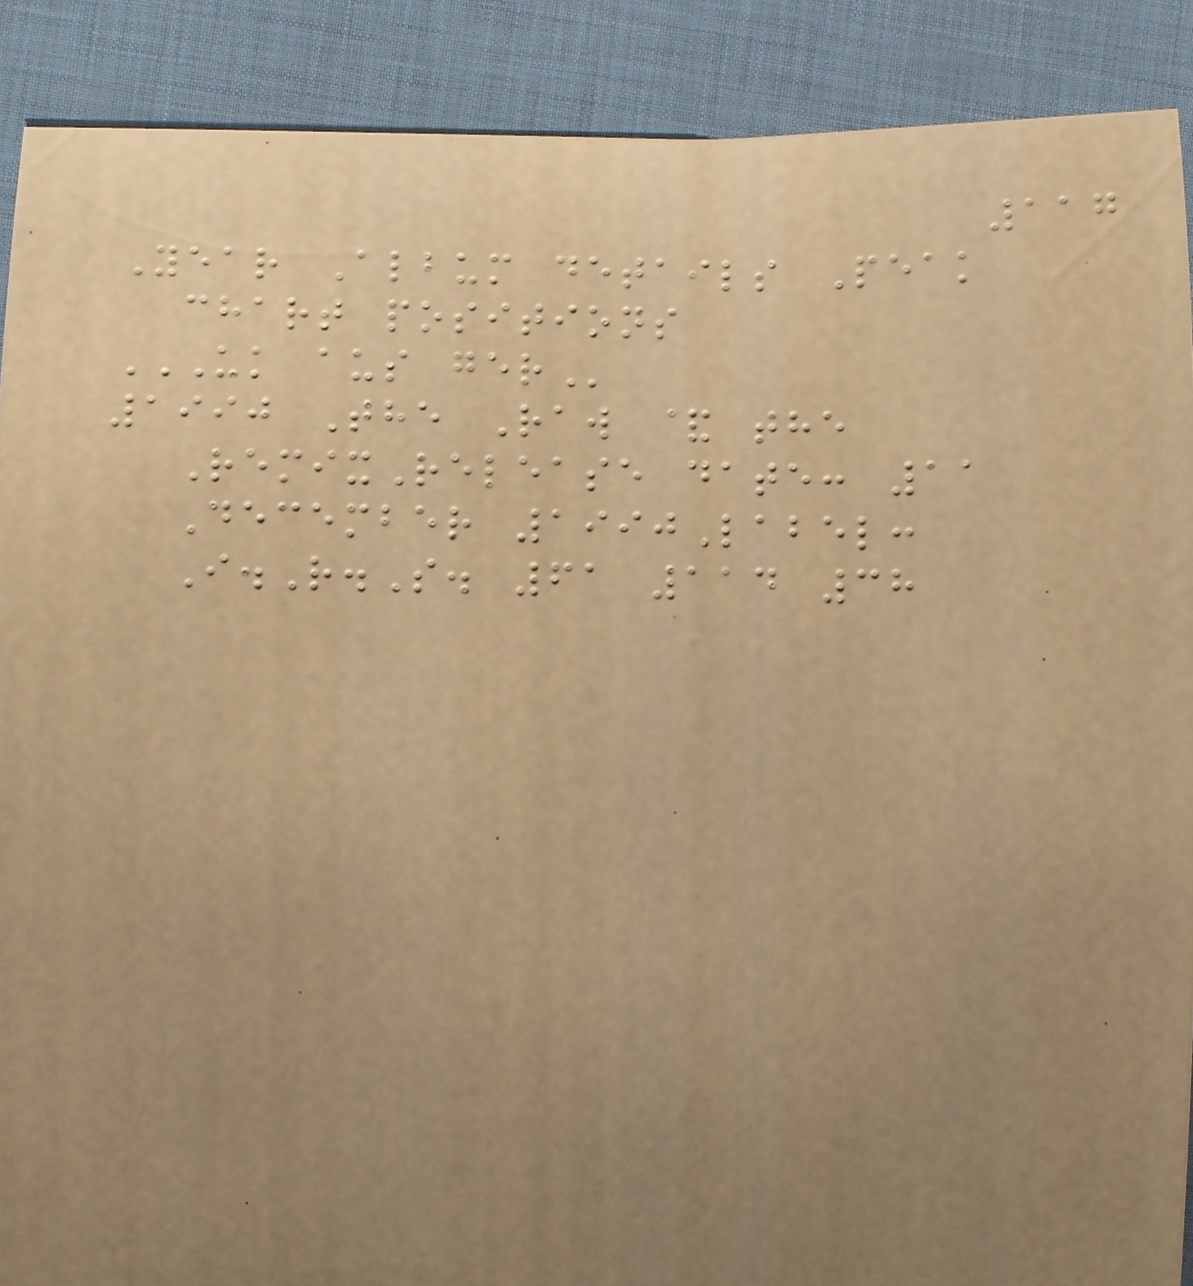117
Year Album details Peak
chart positions
UK AUS GER
1990 The Raw & the
RemixRelease date: 11
December 1990Label:
I.R.S. 61 114 38
